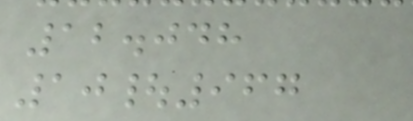12.048
10|967
